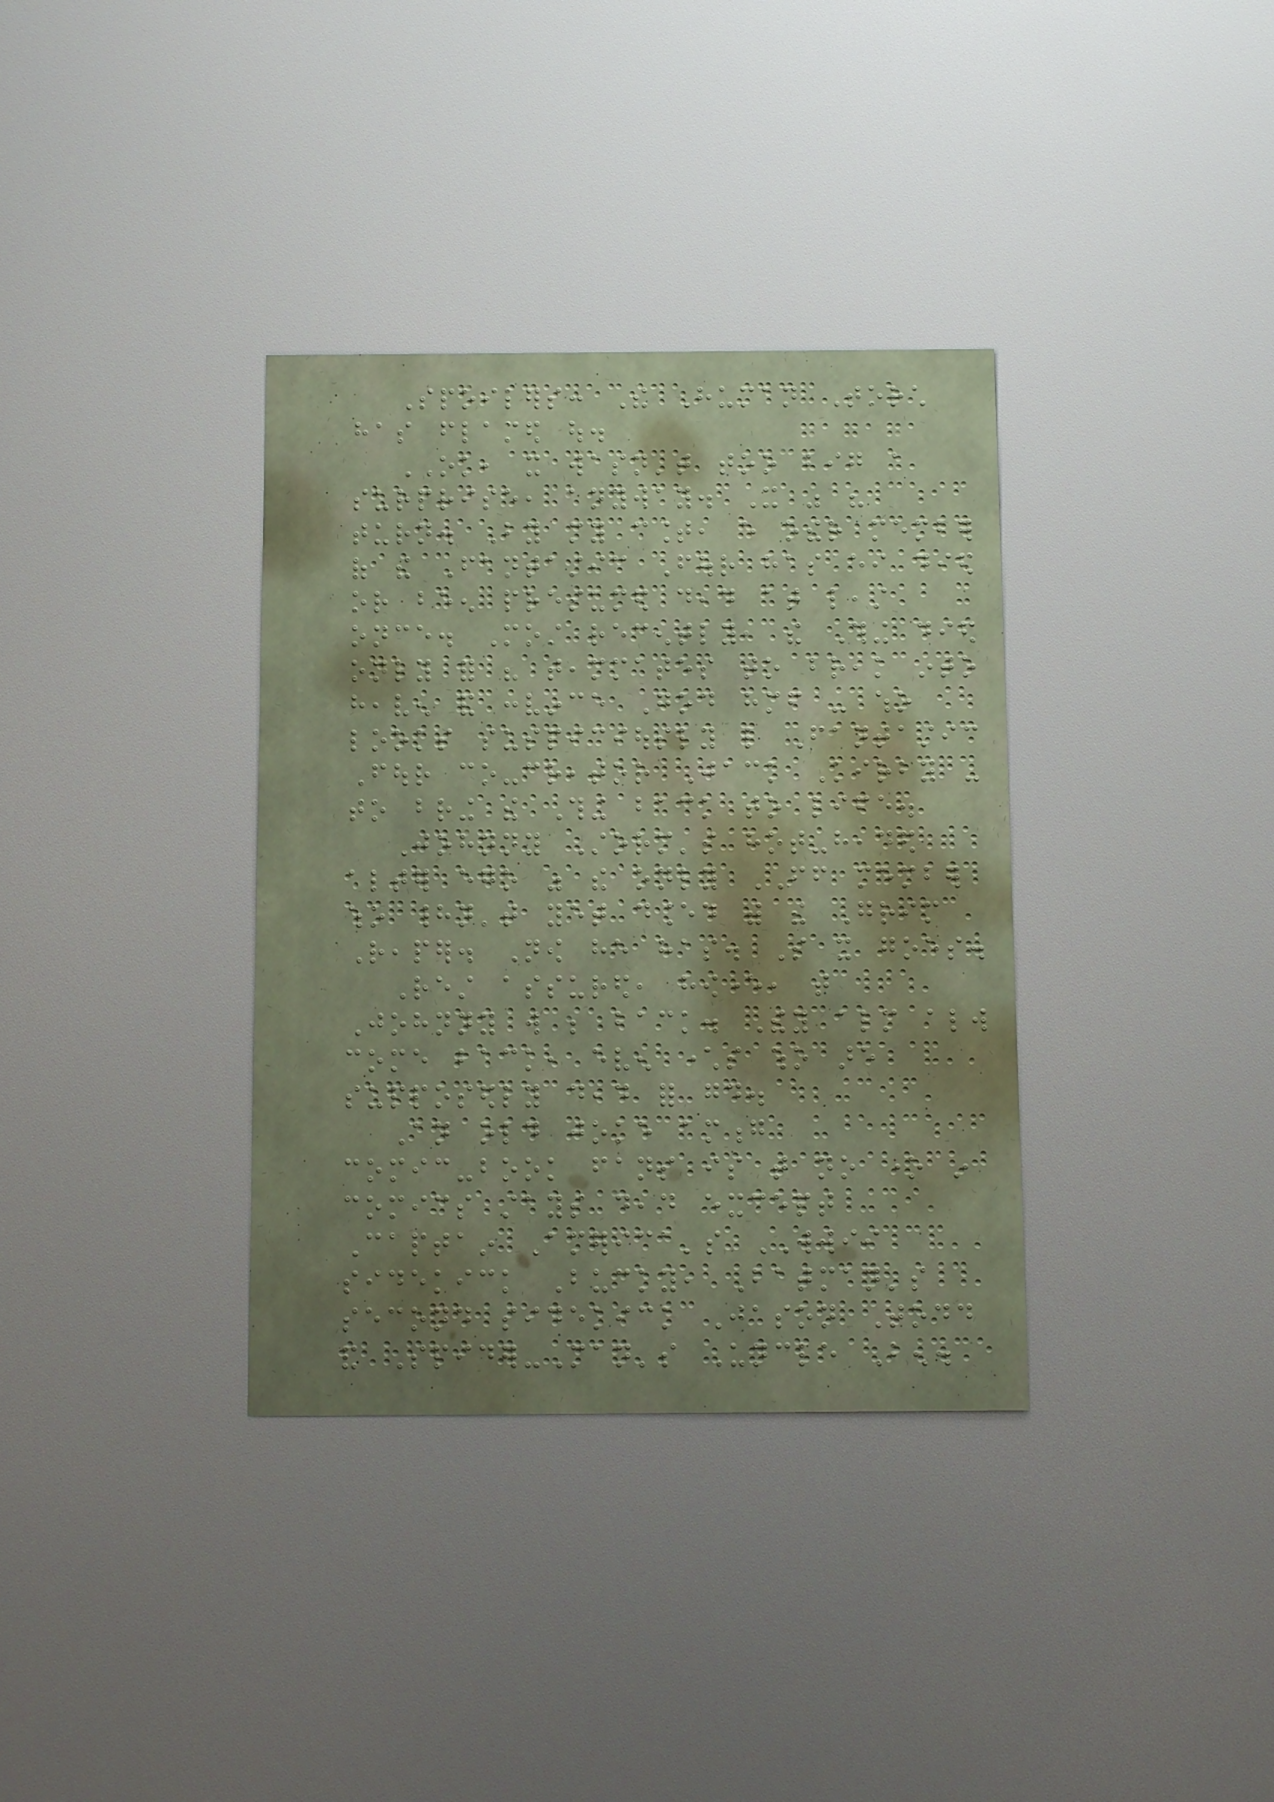Spoilers: The Human Torch
has flamed out.
OK, it wasn't too big a
surprise, anyway. It was his
turn. By my count, every other member
of the Fantastic Four has either died
or been presumed dead at least
once. Most recently, the Thing died
only for his teammates to break into
heaven and convince God himself - who
looks suspiciously like Fantastic
Four co-creator Jack Kirby -
to bring the Thing back to life.
Johnny Storm's hot-headed
alter ego was the only FF member
who hadn't yet danced with the Grim
Reaper. Now he has. So it goes.
Rest assured, however, that
Johnny will be back. They almost always
come back, even characters who are
supposedly dead for good.
An old joke among
comic-book fans is that no one in
comics stays dead except
Captain America's WWII
sidekick Bucky, Batman's
second sidekick Jason Todd
and Spider-Man's Uncle Ben.
